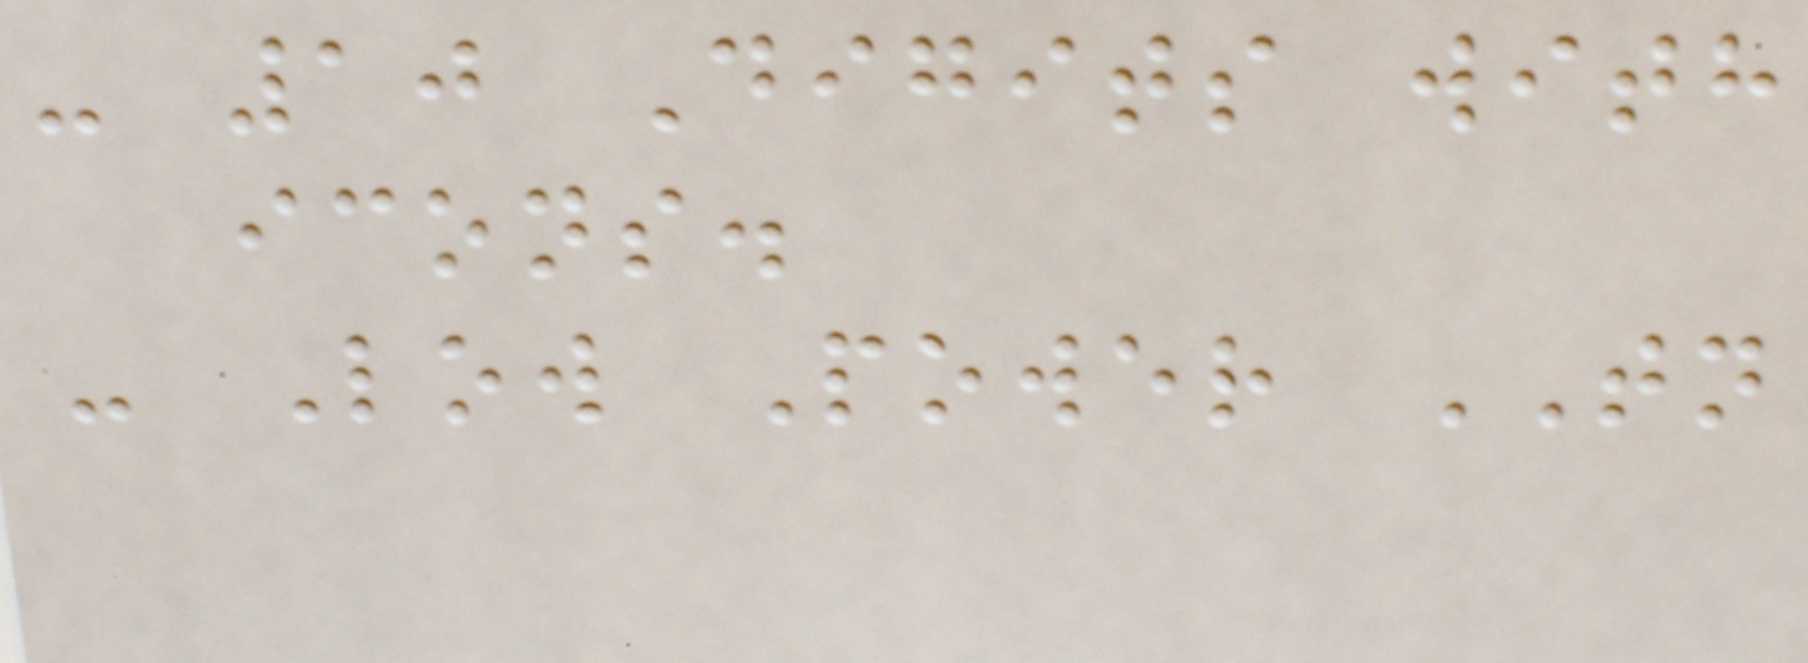- 10 Digits with
icons.
- Low Power TN
